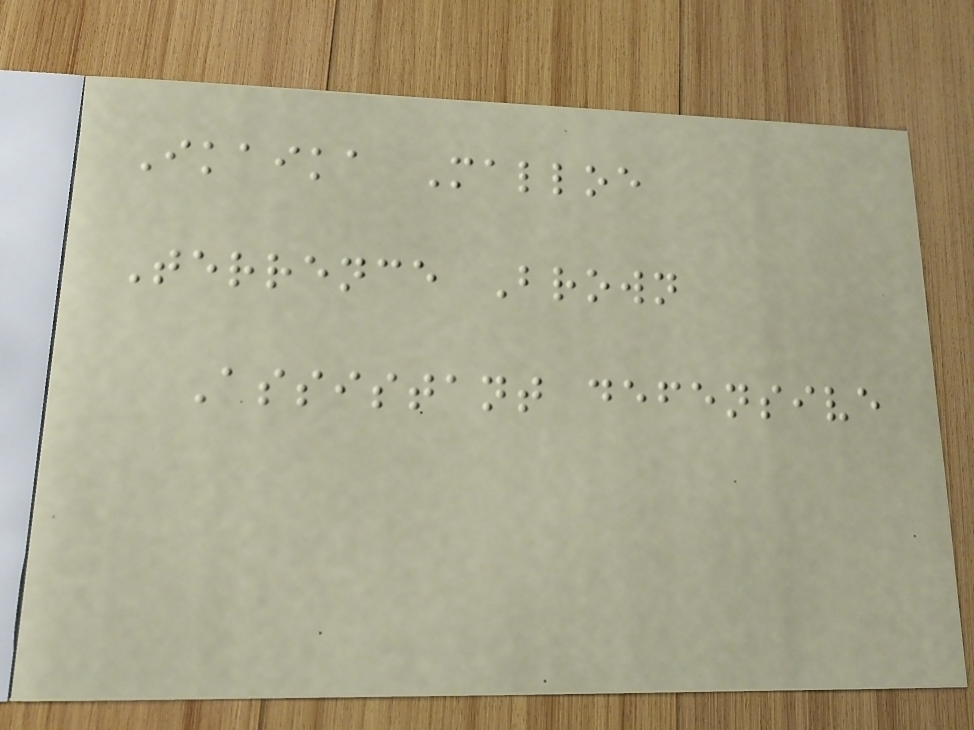Ikaika Malloe
Terrence Brown
Assistant defensive
